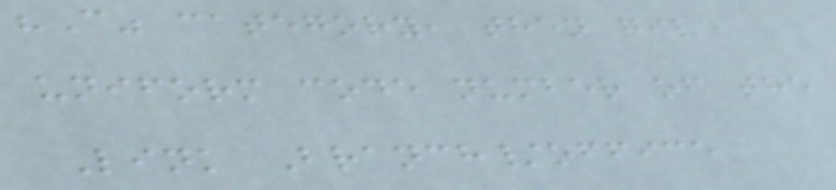"C" category, then give
uniform code number of the
Link Branch/office
